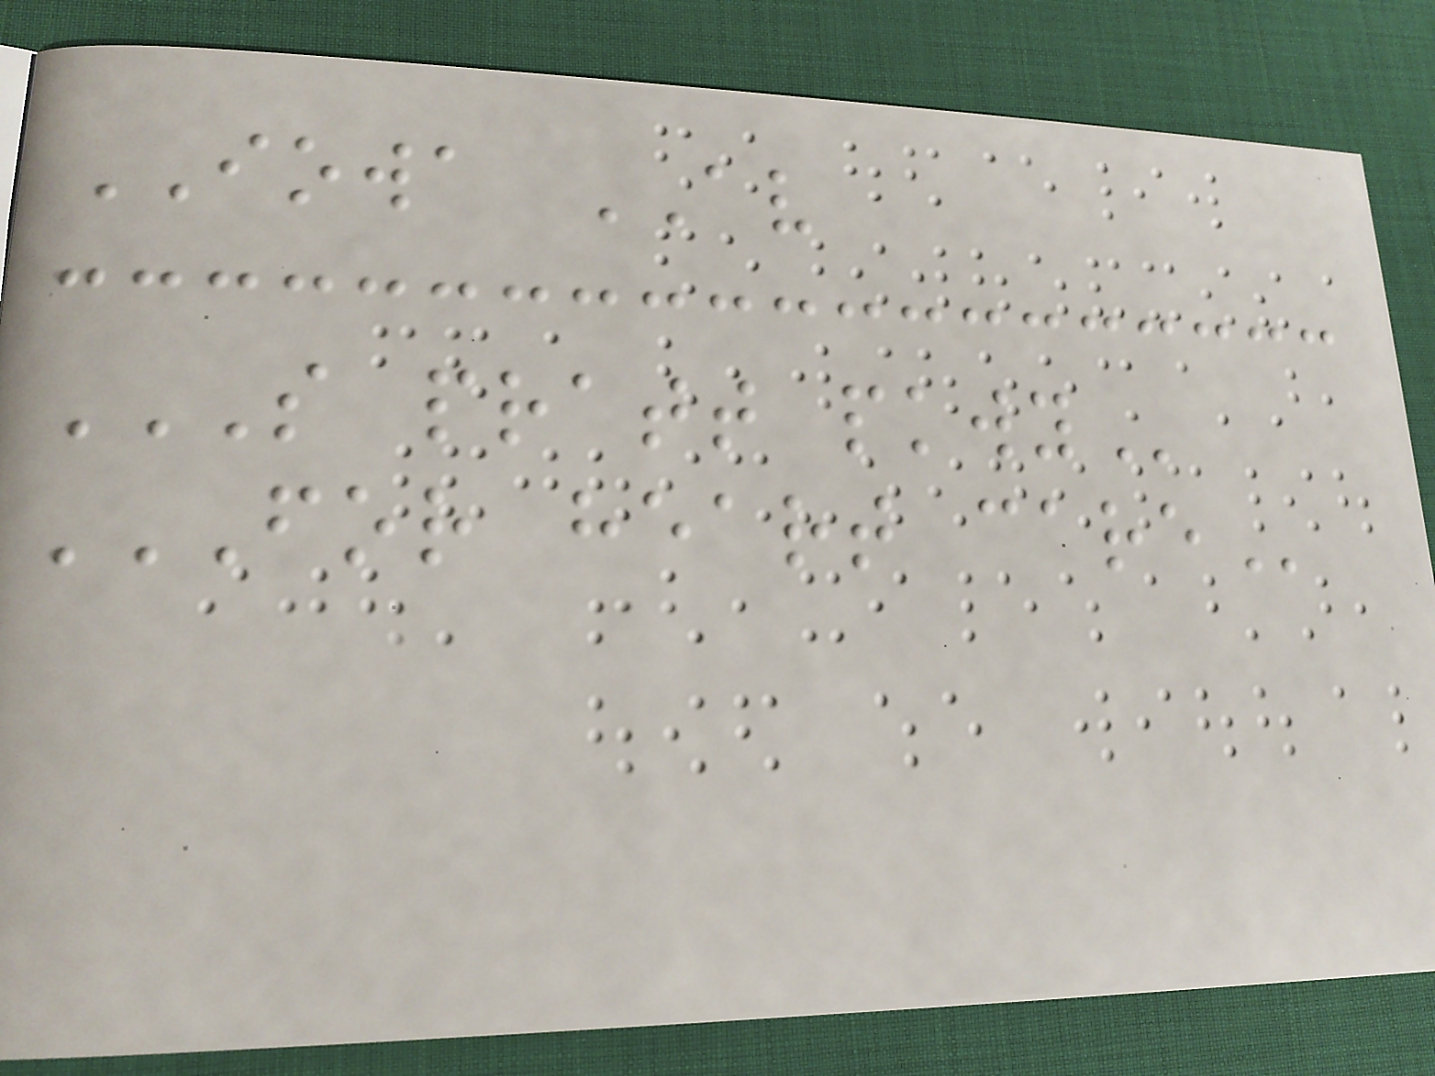IOWA AV
S PRATT PKWY
FOR HEART CARE
